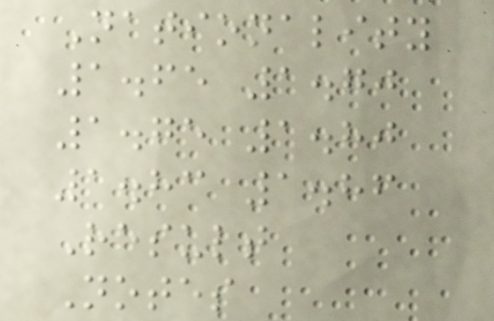Nationality
1.65 1.70
1.75 1.80
1.83 1.86
Result
Notes
